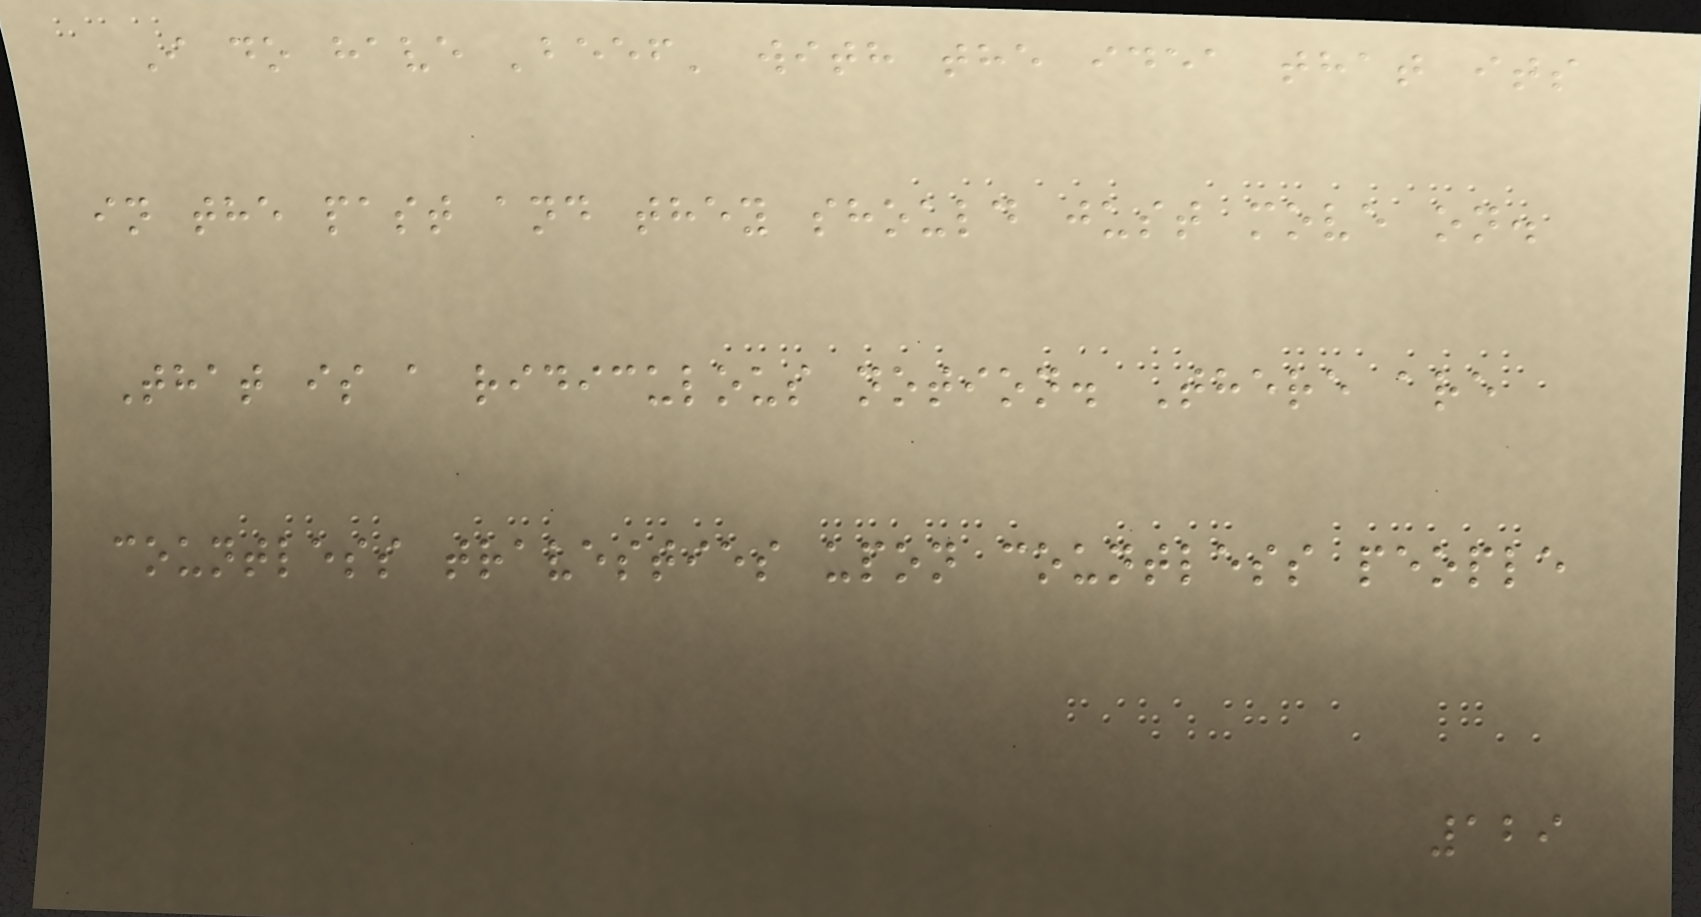I do have 'beef' with the idea that its
in the past and they should just move on.
That is a ridiculous notion. There are
countless travesties upon countless people
129
